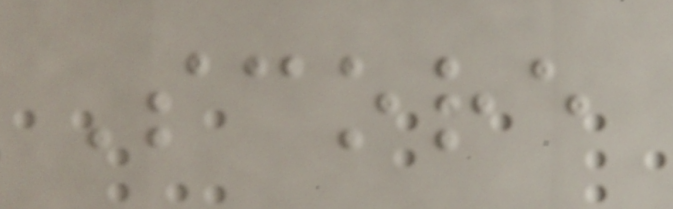Score
